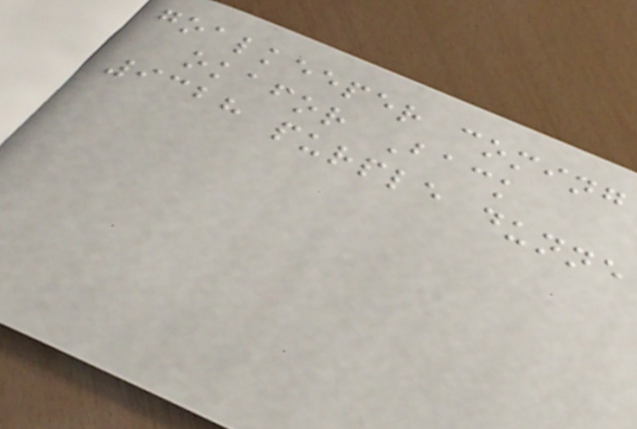goalkeeper coming
okafor Back
9328 purple dunne
